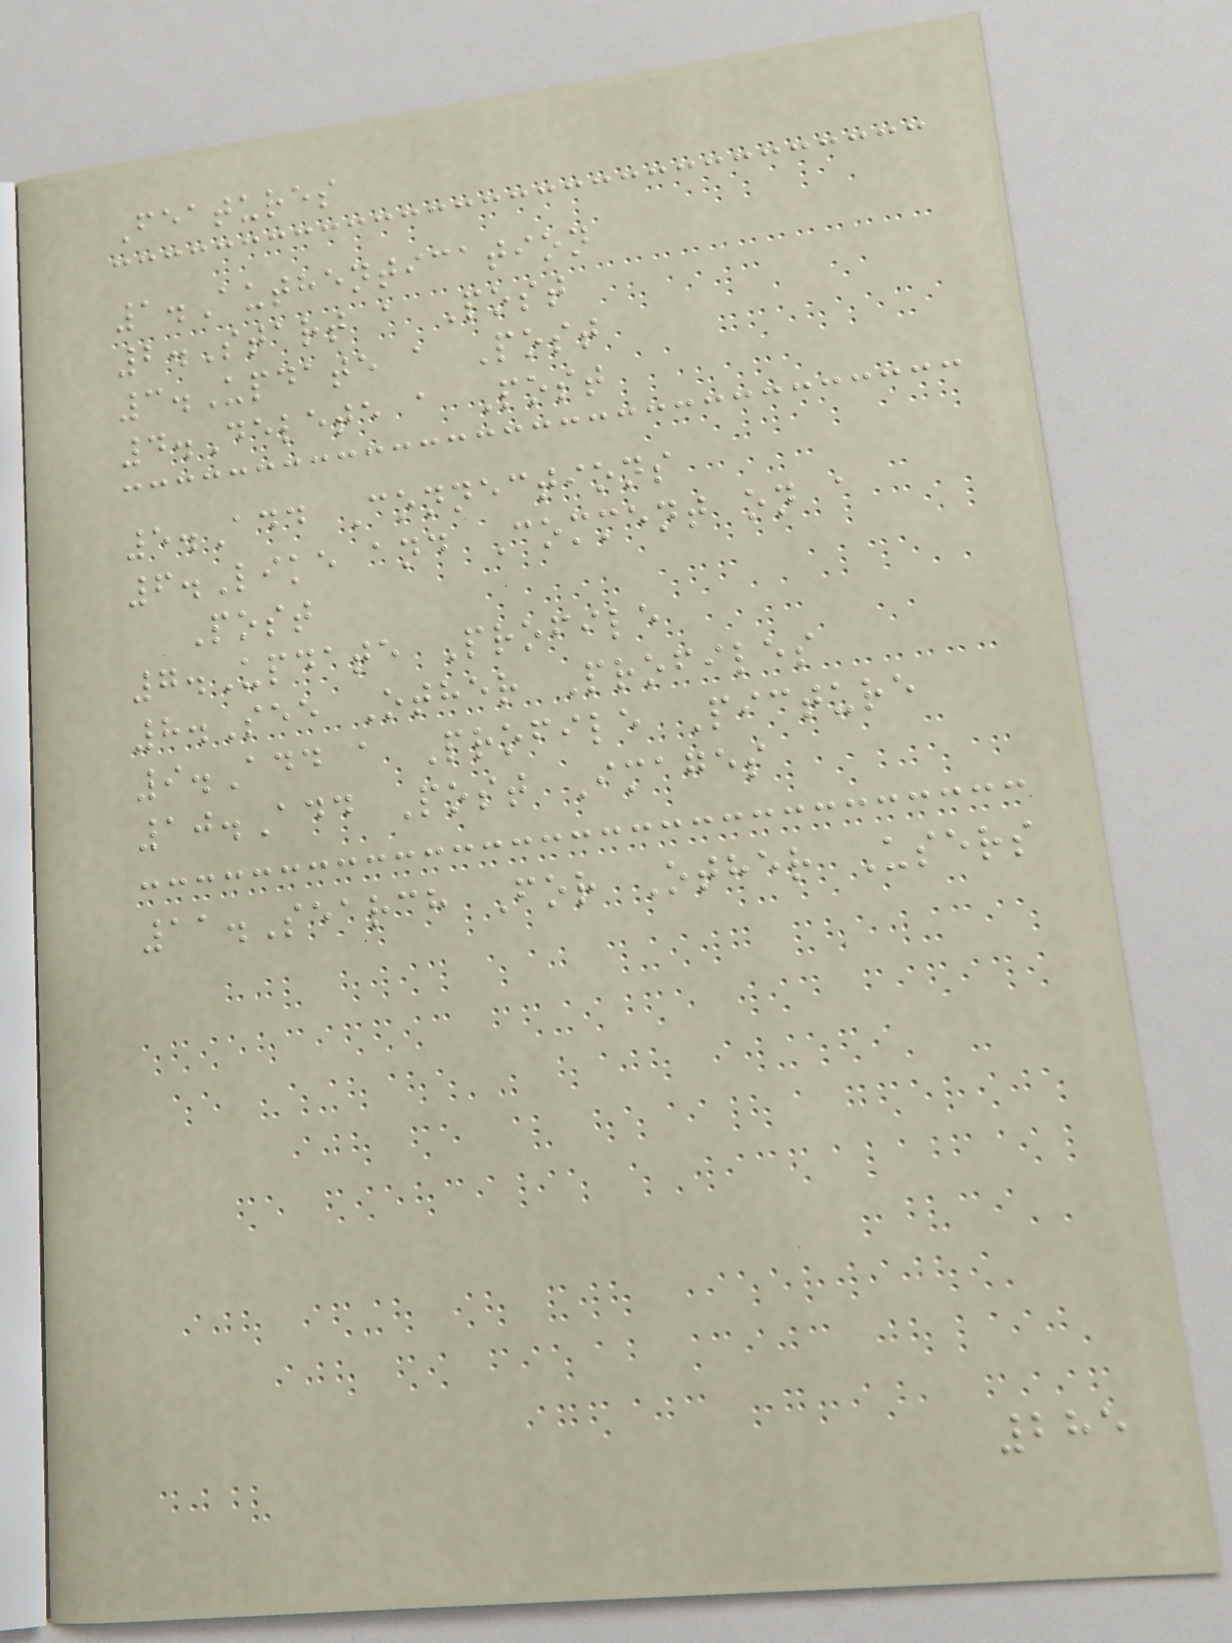Features
1.Authentication
2.Start a Post
3.Update a Post
4.Delete a Post
5.Add Connections
6.Like and Comment on a
Post
7.Update Profile
8.See Other Profiles
9.Add a Profile Picture
10.Add Post Images
11.Search For Other Users
285
